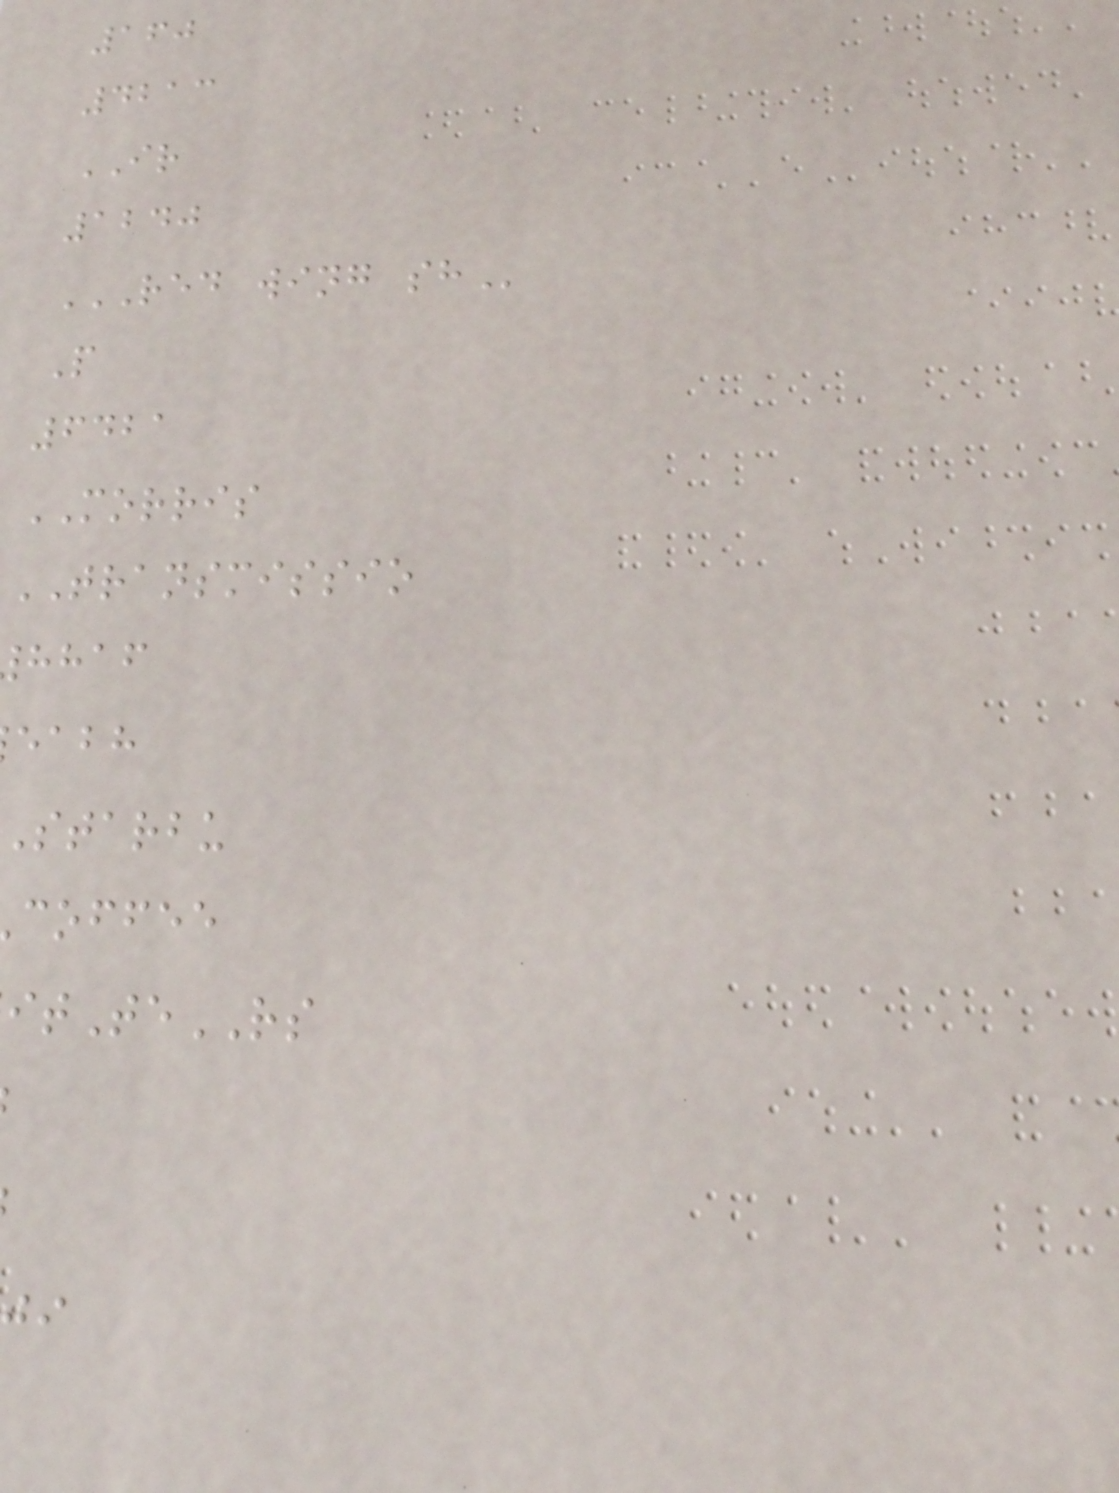160
4213
IR
1240
RED WING SH
P
6421
MORRIS
TRANSMISSIO
hhaf
eabh
starbu
coffee
itTeRS
